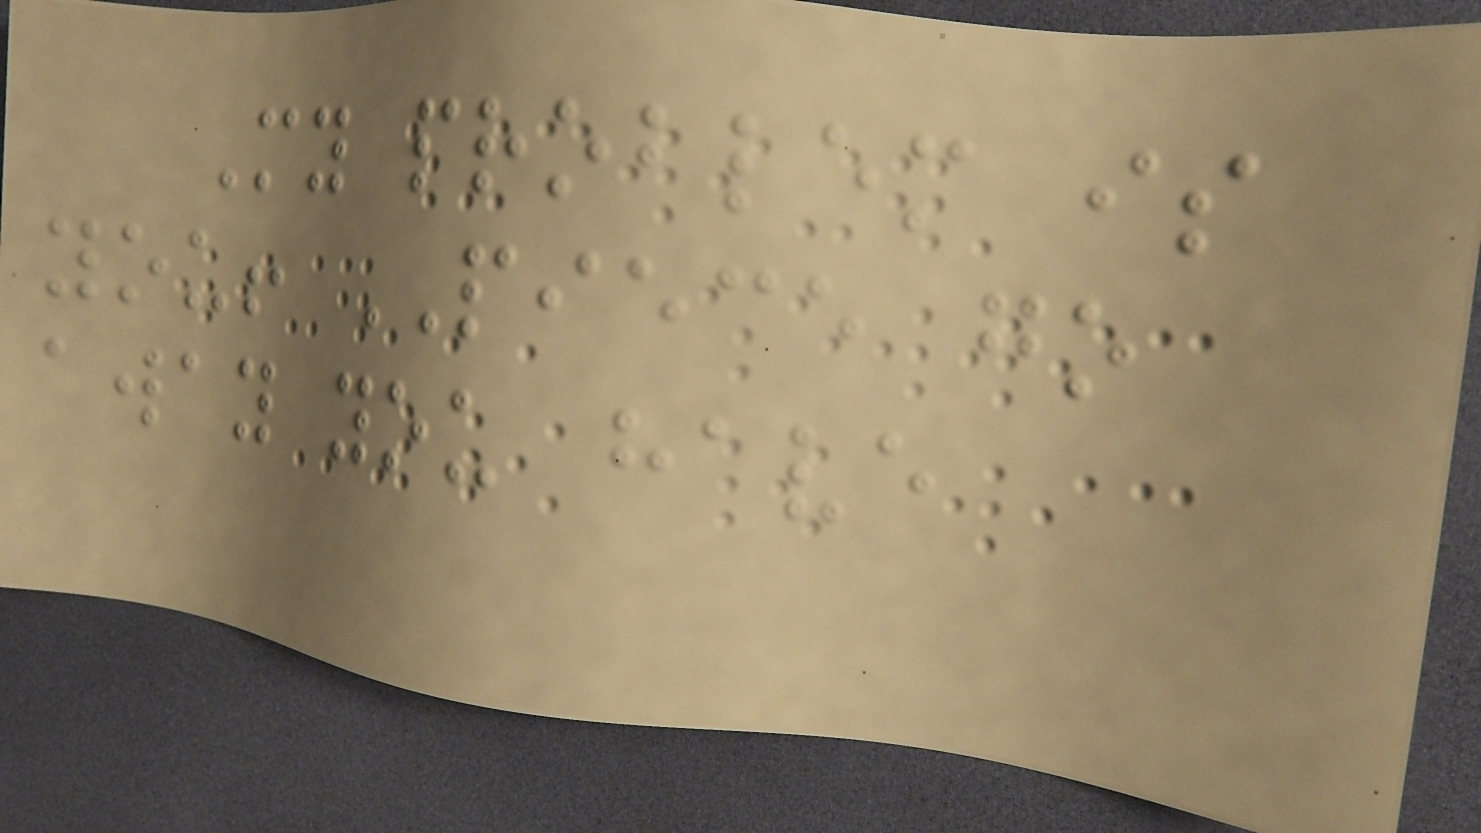My problem is
you! PIECE go
away you have
